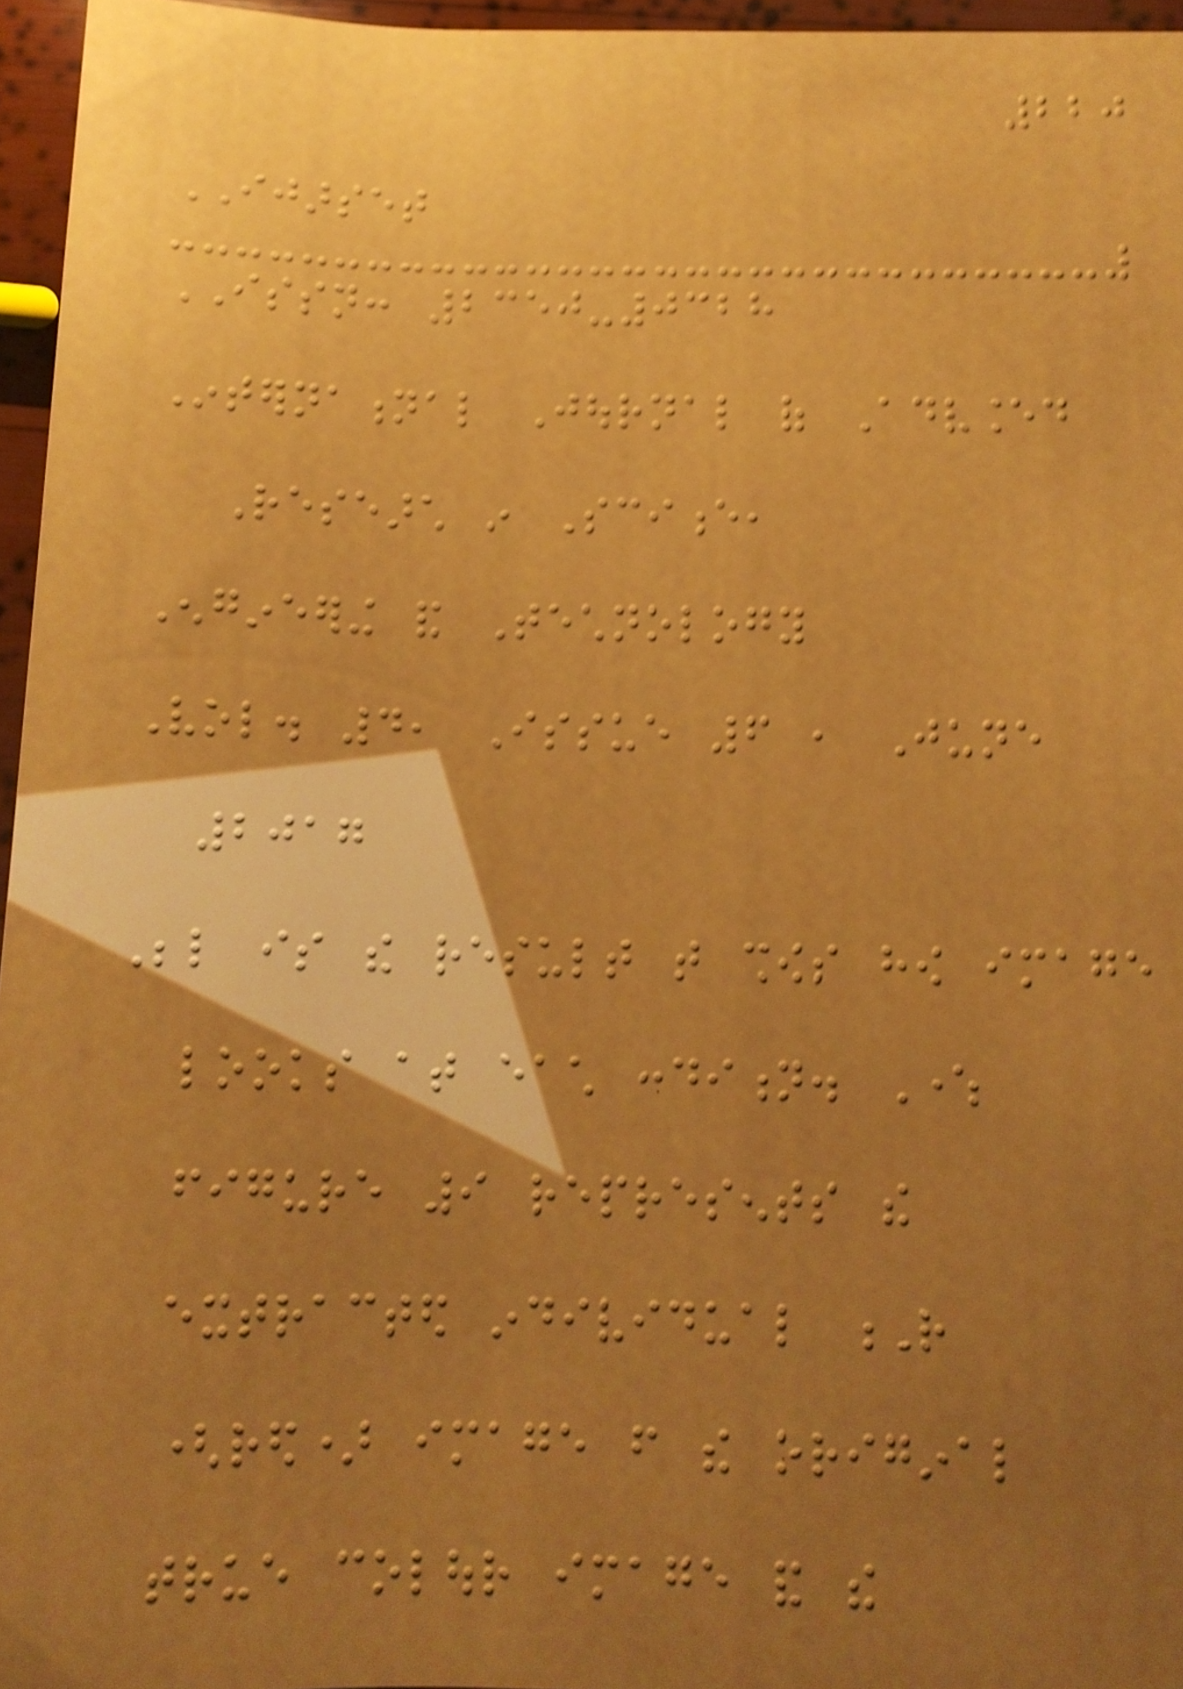220
IJARSET
ISSN: 2350-0328
International Journal of Advanced
Research in Science,
Engineering and Technology
Vol. 4, Issue 6 , June
2017
Below is the result that shows how image
looks at each condition. Where
figure 9 represents the
extracted individual R
(red) image from the original
true colour image and the
